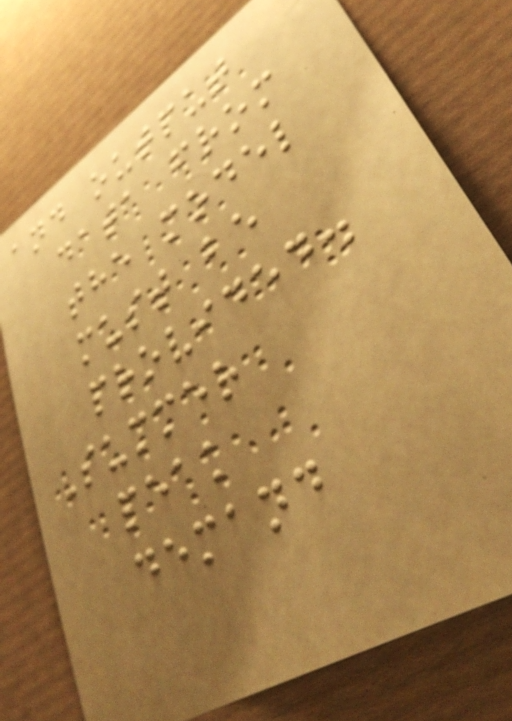and output
data from
the model
must be
provided.
Summer
peak
demand
